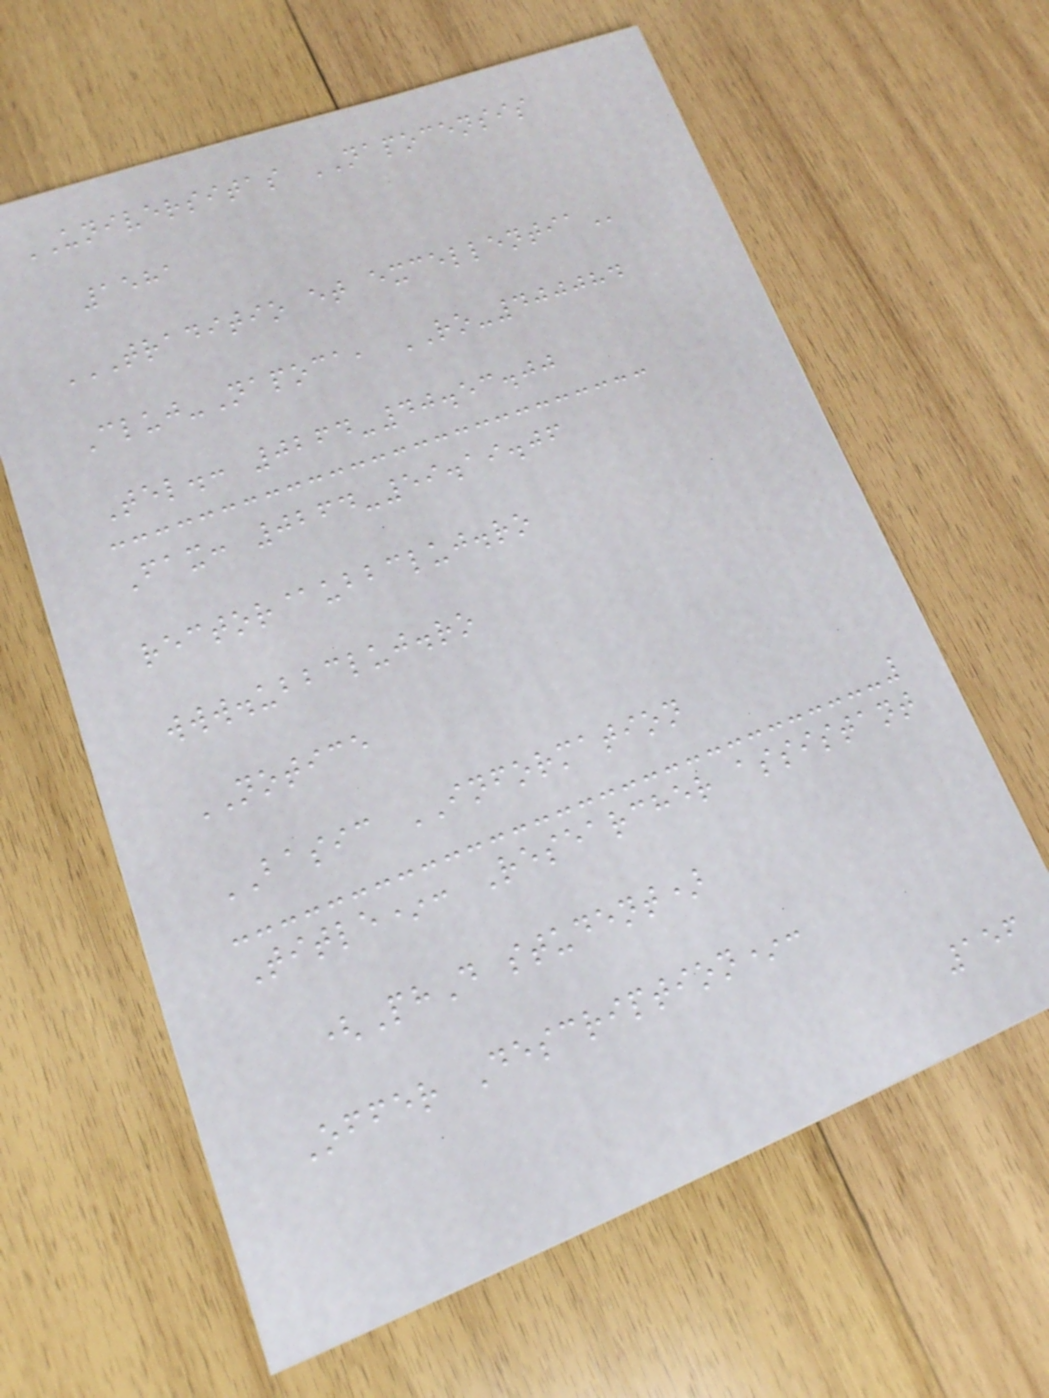UNIVERSITAS NAPOCENSIS
1581
TRADITIO ET EXCELLENTIA
Cluj-Napoca, RO-400084
Tel.: 0264-40.53.00
Fax: 0264-59.19.06
rector@ubbcluj.ro
www.ubbcluj.ro
NOTICE
BASIC INFORMATION
Title*: Researcher assistant
(PhD student)
Offer Description*:
156
